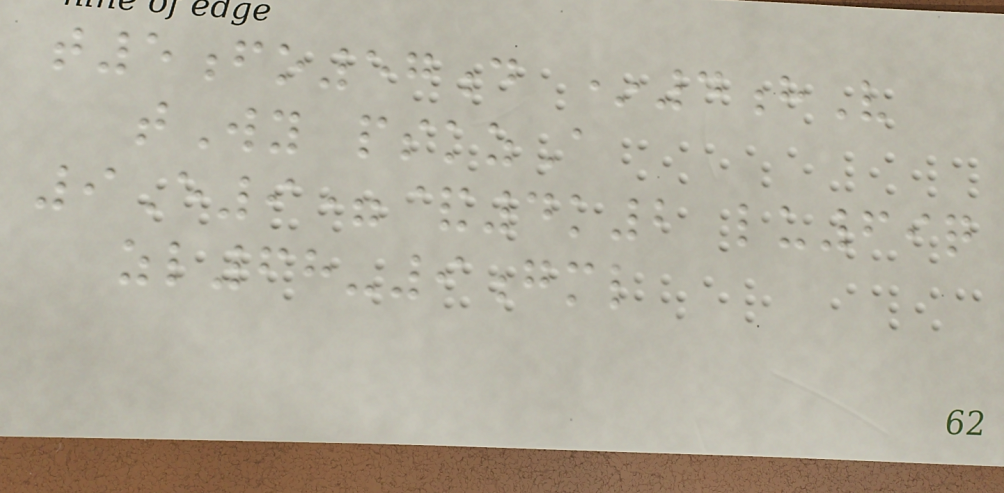t5fo57d *4hV
tWy pskzA
9E9=&4k2 lu69q
zl68-9gml
